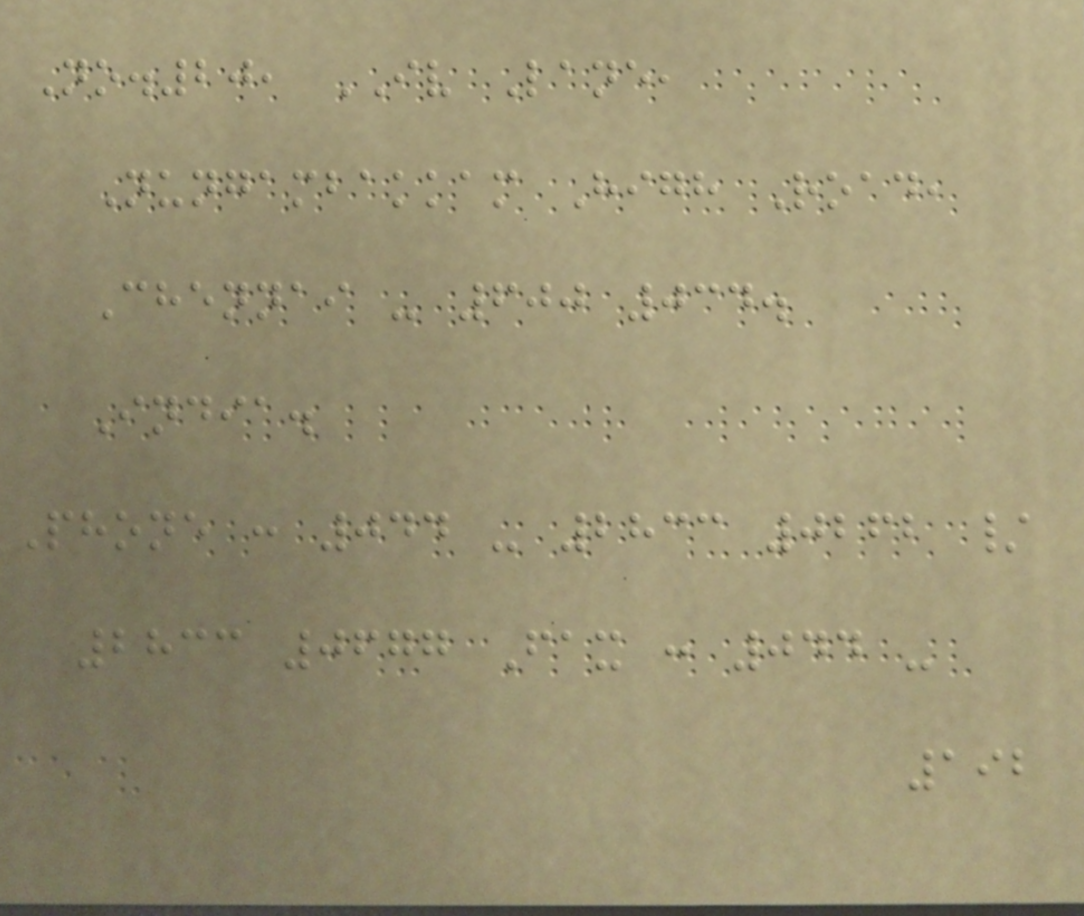No.20, IV Lane,
Nungambakkam High Road,
Chennai - 600 034.
India.
Phone : 044 - 2833 0262 /
2833 0677 Fax : 044 -
192
